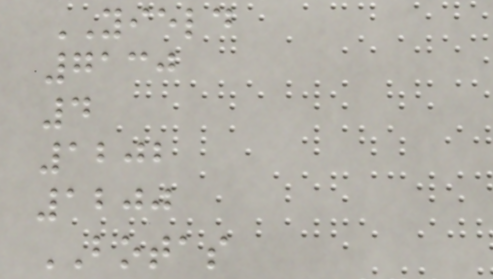YIELD
7130
4
1202
1200
BOTAS
